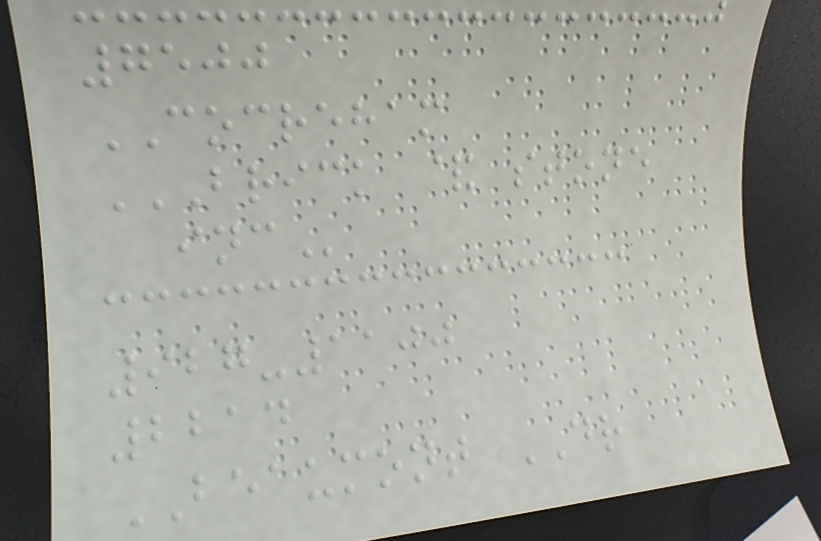7500
COCREHAM
BRICK & STONE
INC
927-1100
2214
BEAUMONT DR
